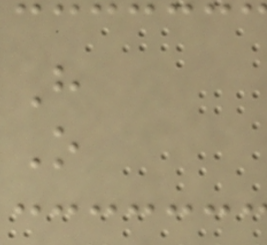H
O
